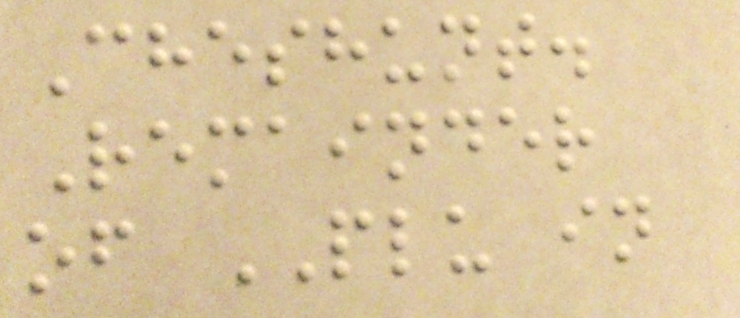Cheshunt.
Remainder
of PLU in
